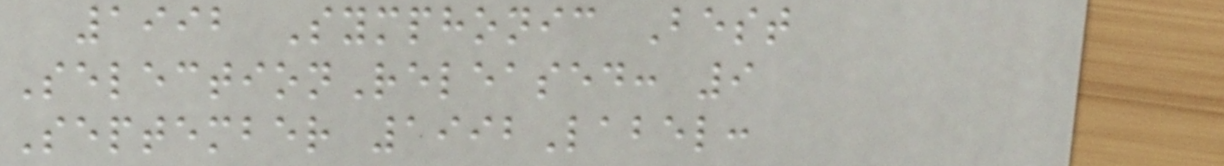1992 Symphonic Best
SelectionReleased: 9
September 1992Label:
